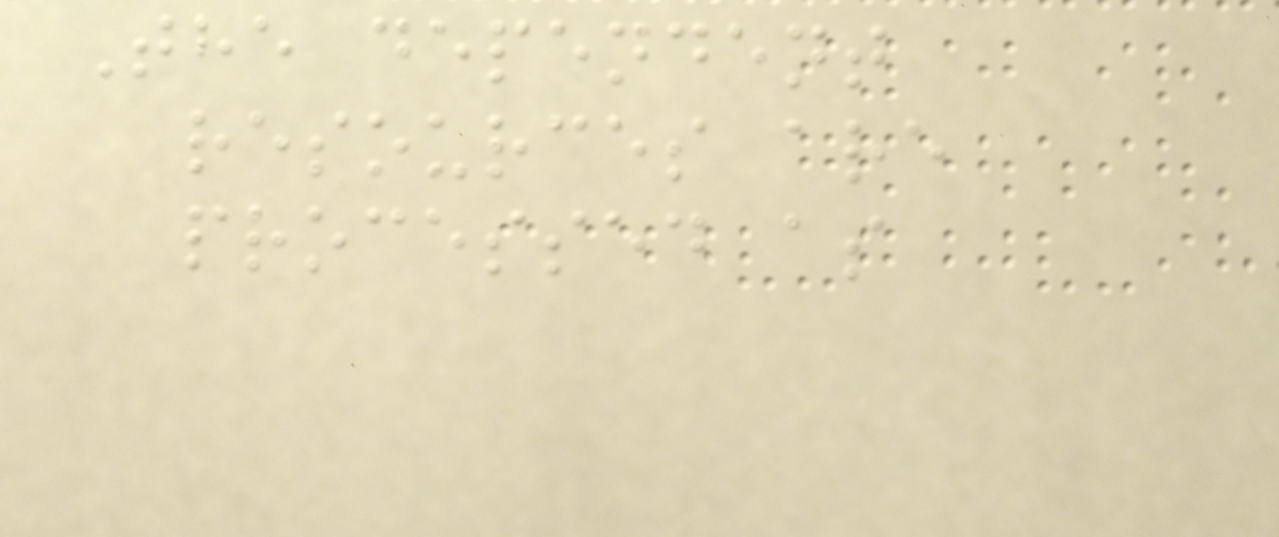The dependent
resources are
processed as
